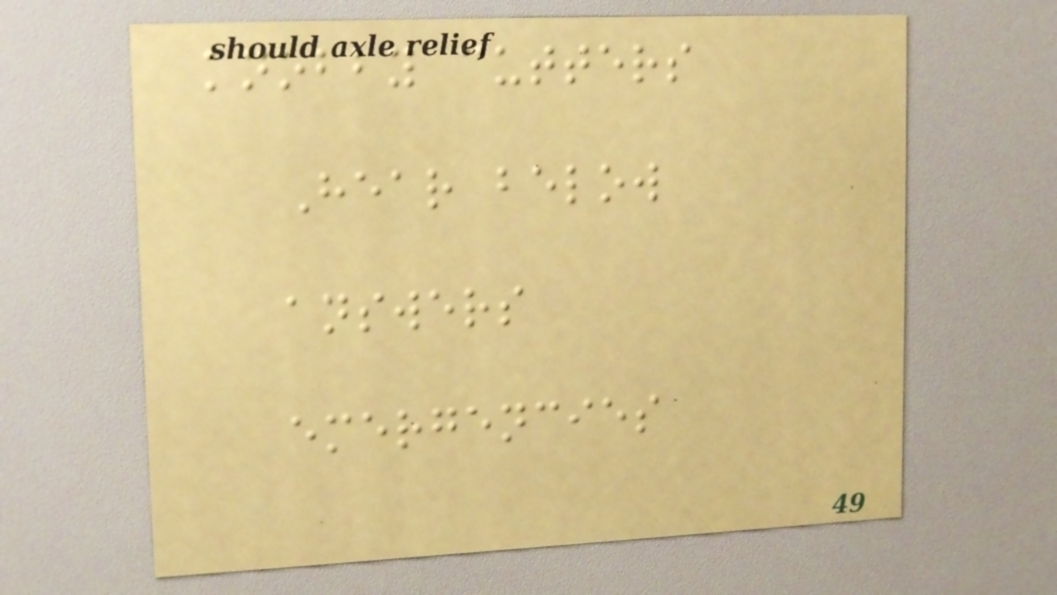knobby cutters
Hear below
answers
emergencies
